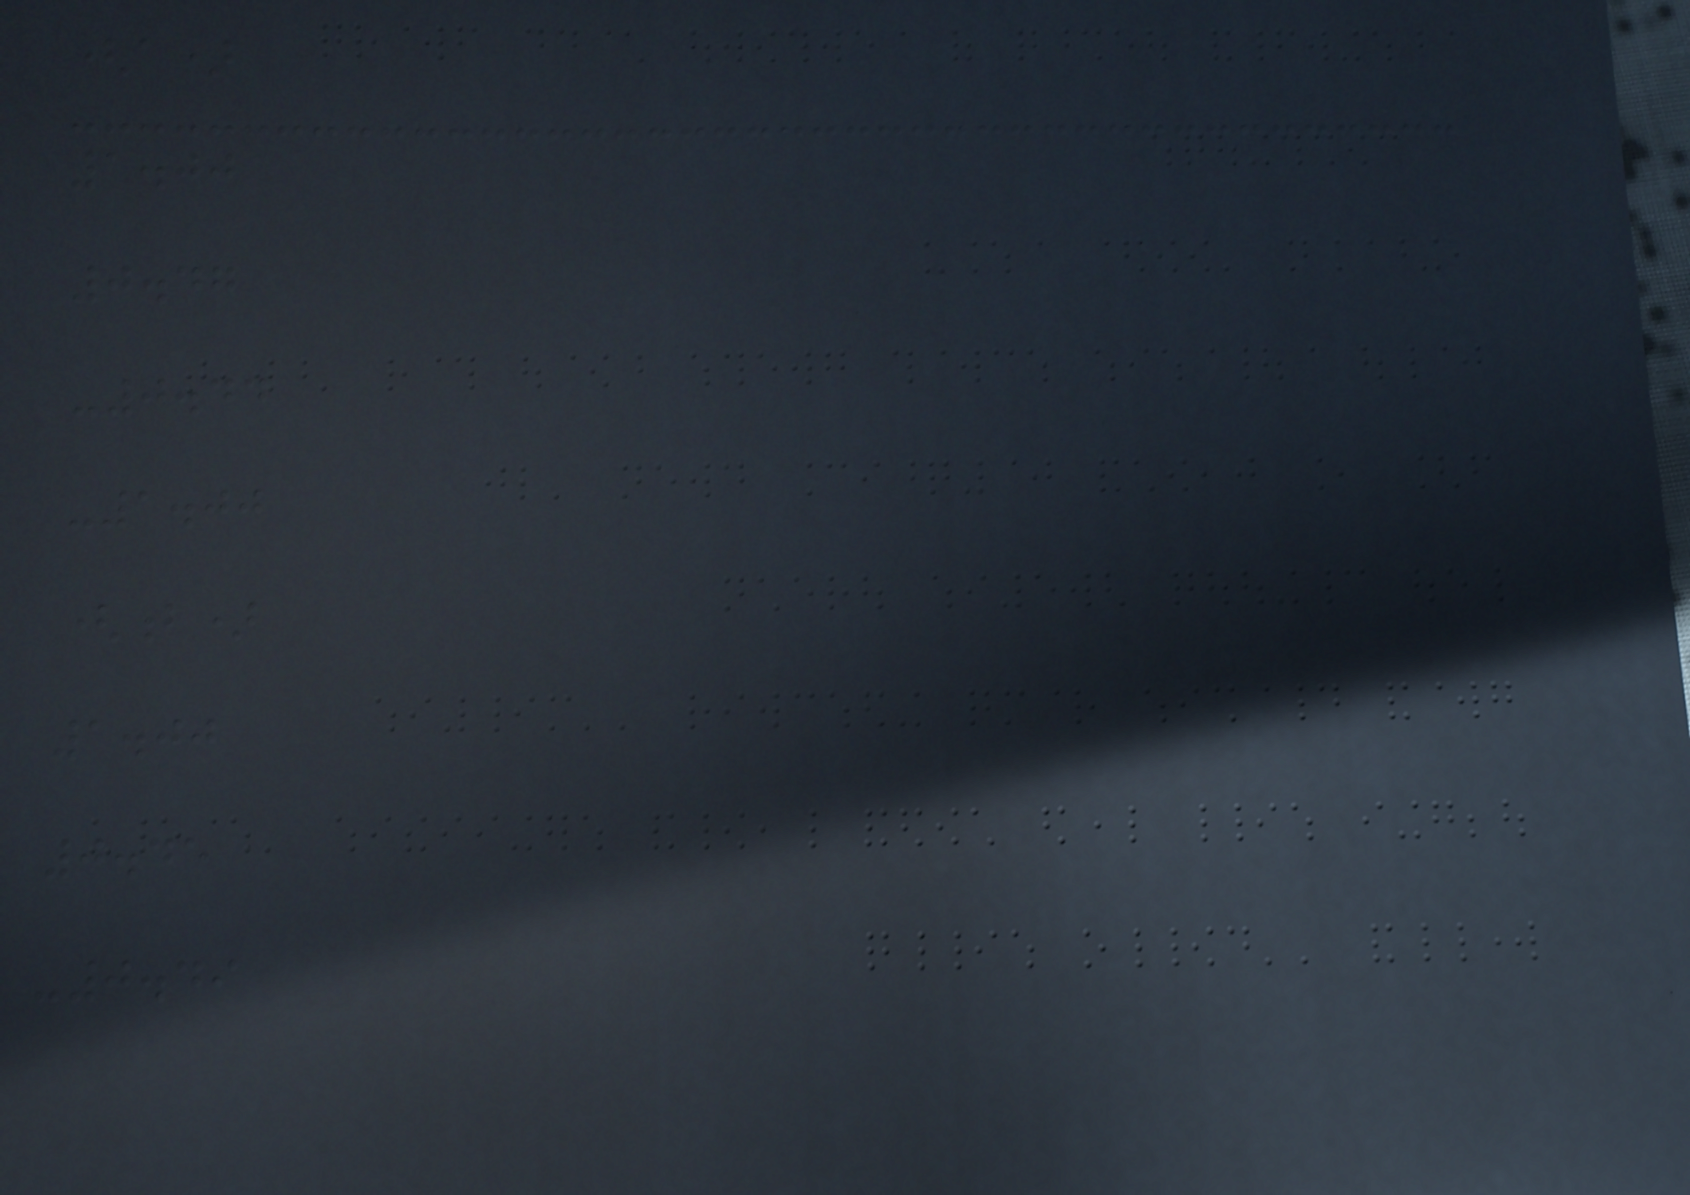(a)
1.00
0.47
-0.44
-1.00
(b)
1.00
0.45
-0.49
